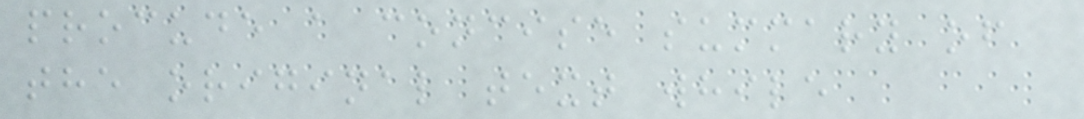procude a concise summary of
the original text while
